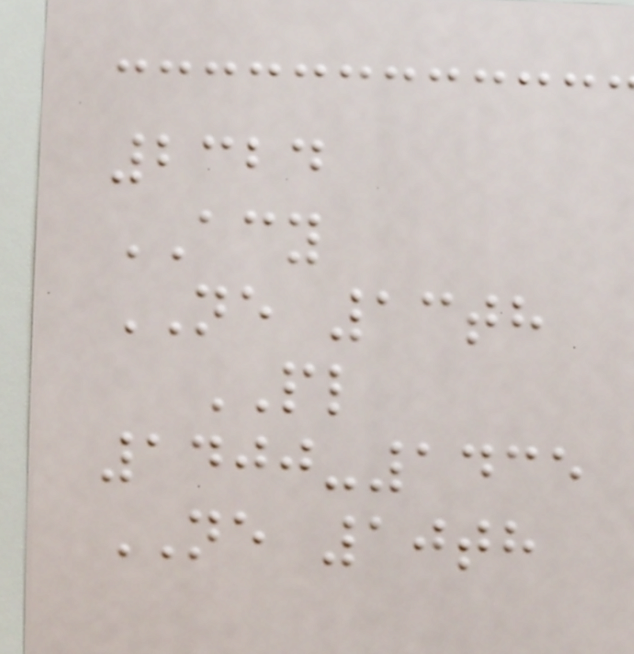2324
ACY
NE 13th
PL
1400-1435
NE 10th
